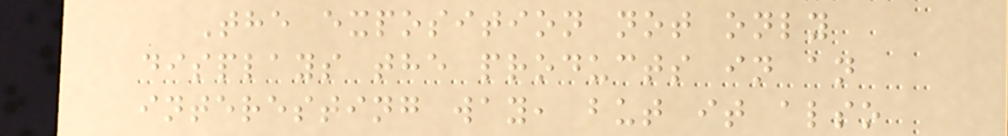The exposition not only
displays the products in an
interesting way, but it also
